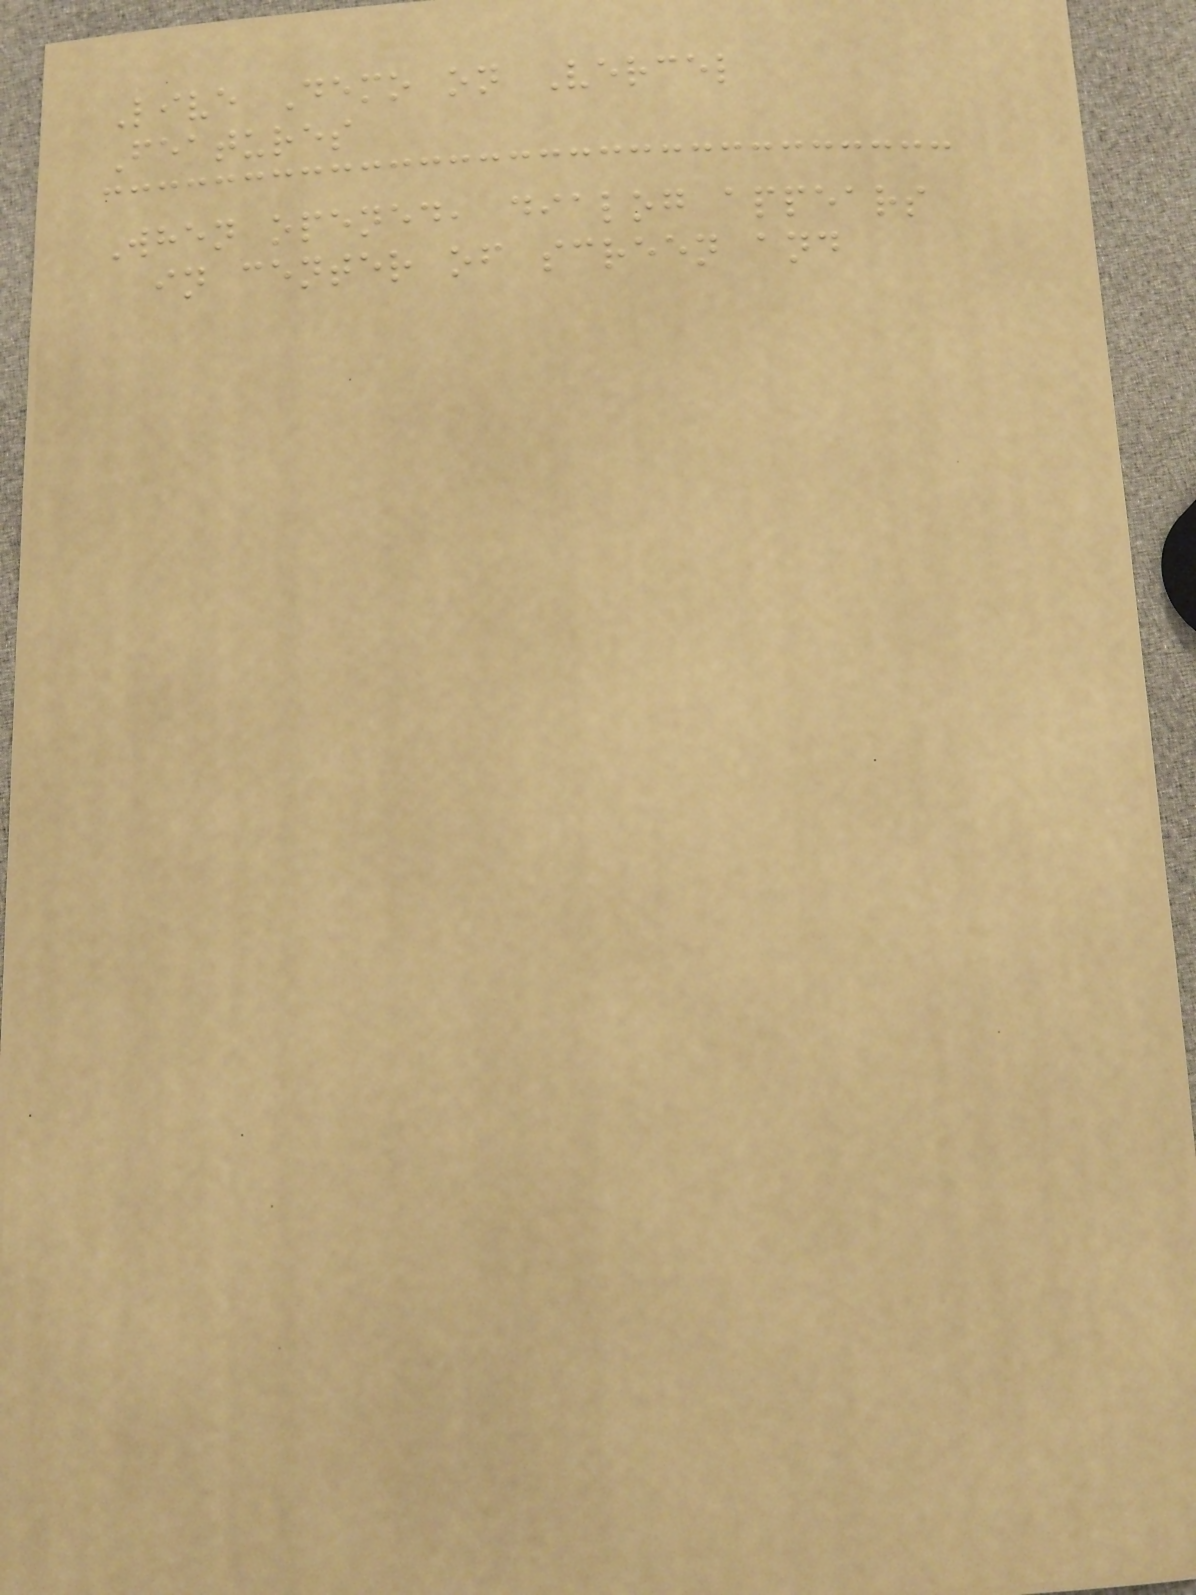Live Demo on Vercel
Features
When opened, dialog appears
in center of screen and
